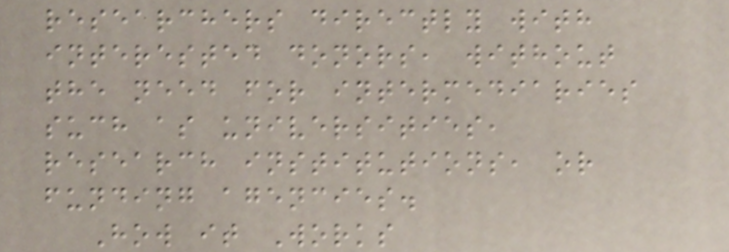researchers directly with
interested donors, without
the need for intermediaries
such as universities,
research institutions, or
funding agencies.
How it Works
